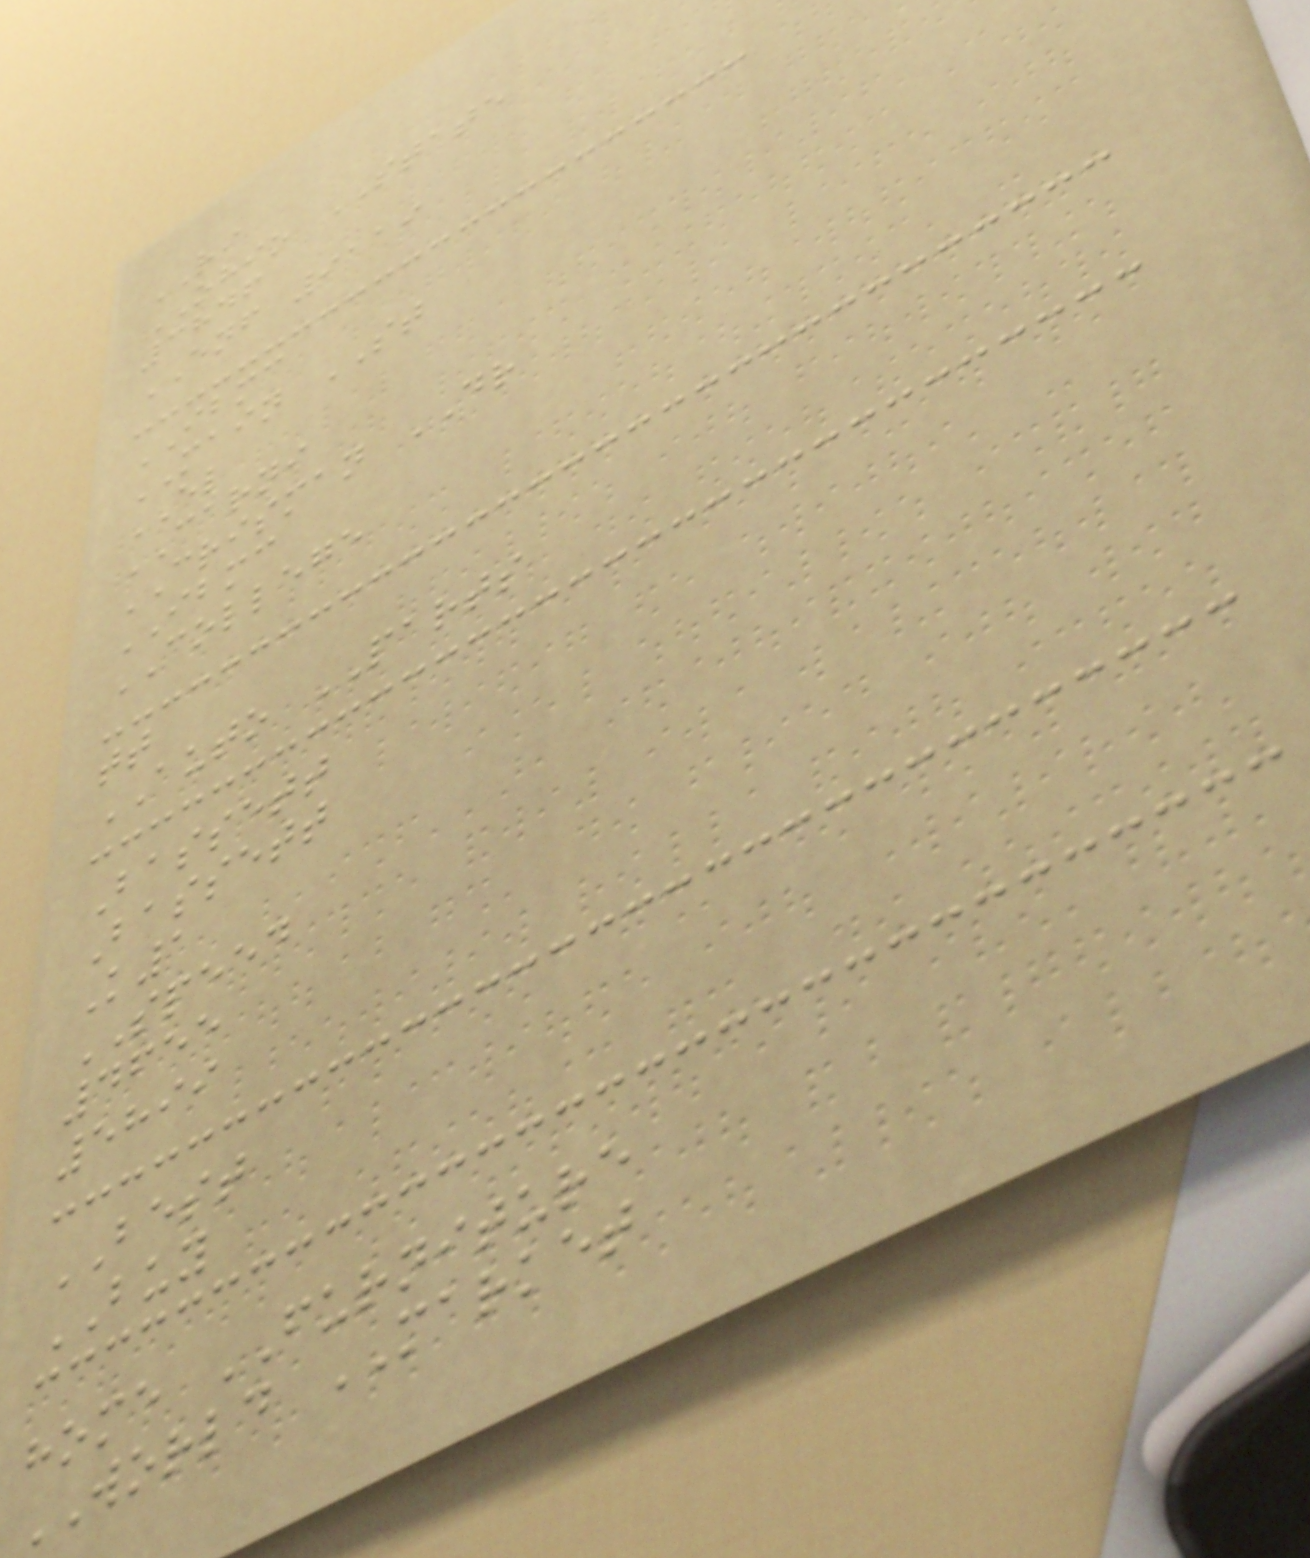RI
OHIO STATE
3846
ENF 9119
IBMC
MAIN ST
EL
CARNI
CRISMAN DR
IBMC
COLLEGE
tt
AUTO PARTS
Bassett
Bassett
K1
SPEED
4655
5899
BEST
BUY
home FURNITURE
WORLD MARKET
